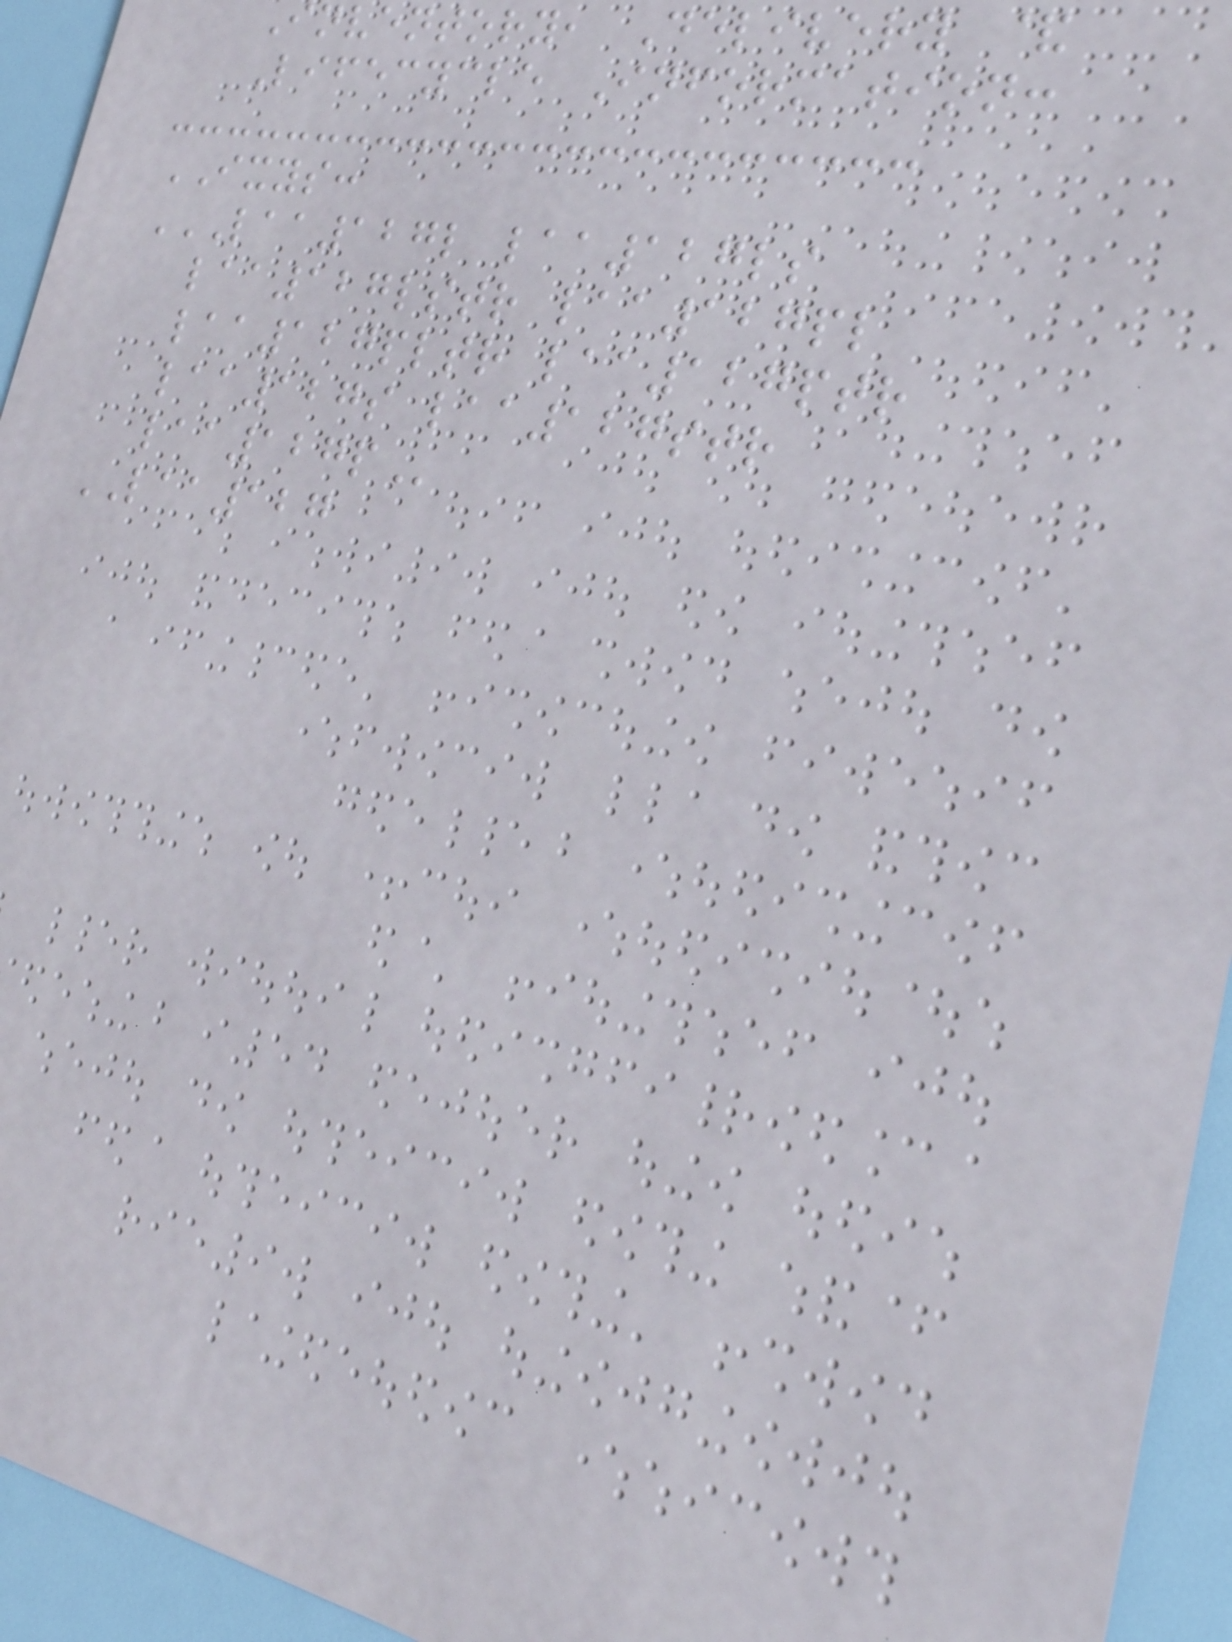inventory, Delivery &
Lifecycle Information:
IXYS:
LAA127L LAA127LS
laa127lstr laa127pl
laa127pltr laa127ptr
laa127s laa127str
LAA127
